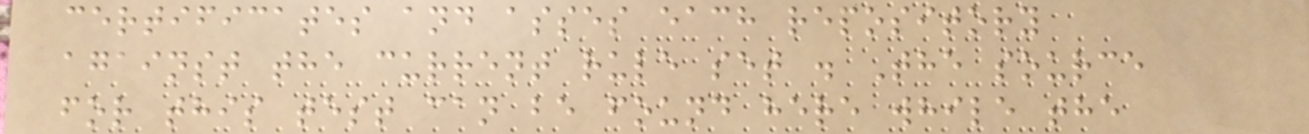certificates and asses each repository
against the current rule set . The source
for this test can be found here while the
